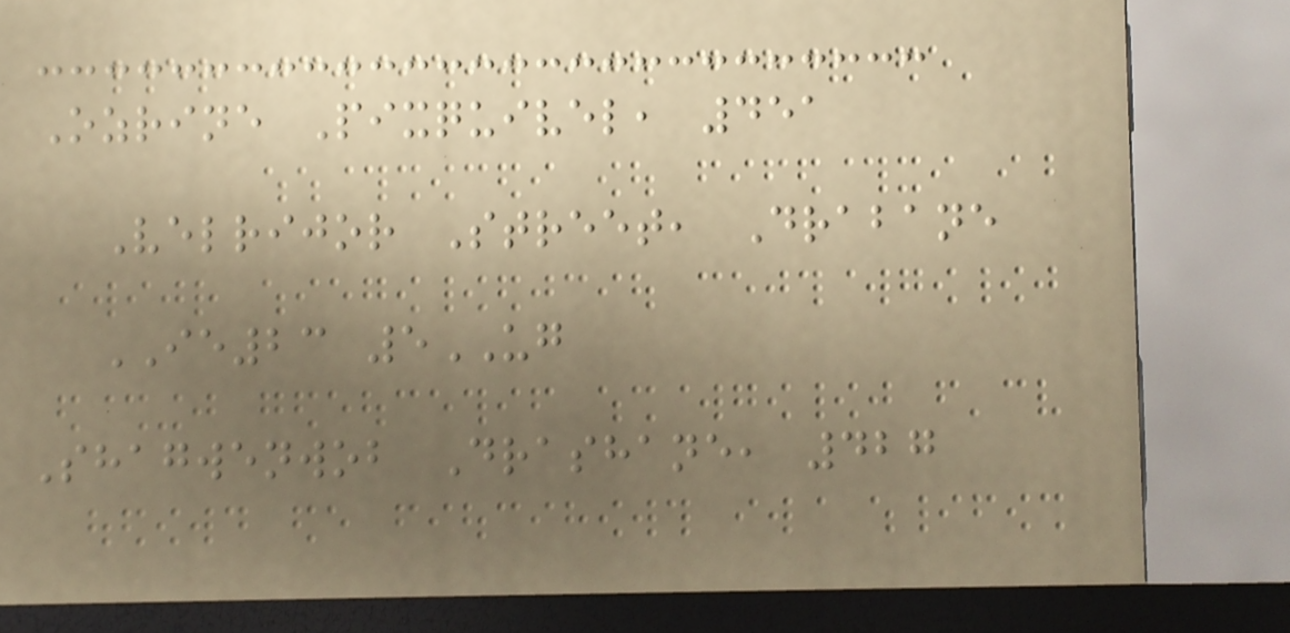Ozrine Pixquivel, 451
Velrijor Street, Drabane
IE23 5UG
Shagwenwob Drashane, 427
